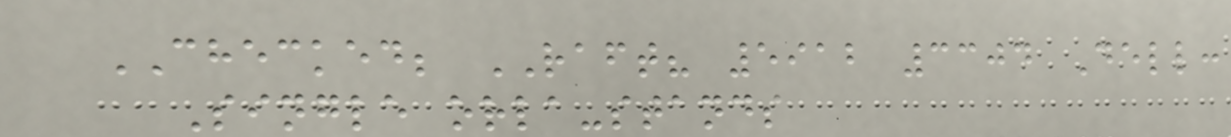CHECKED; RAFT? 5912 3304 Dell:
Single orla-stands
